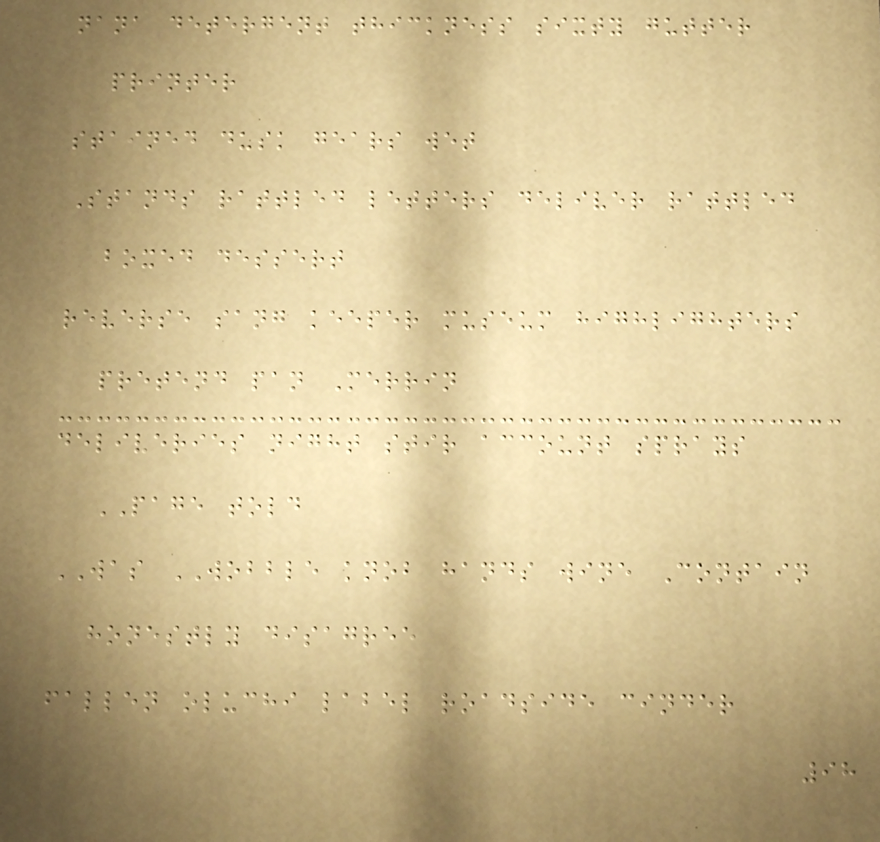nana detergent thickness sixty gutter
printer
stained dusk gears wet
Stands rattled letters deliver rattled
boxed dessert
reverse sang keeper museum highlighters
pretend pan Merrin
deliveries night stir account sprays
PAGE told
WAS WOBBLE knob hands wine Contain
honestly disagree
fallen oluchi label roadside cinder
98
